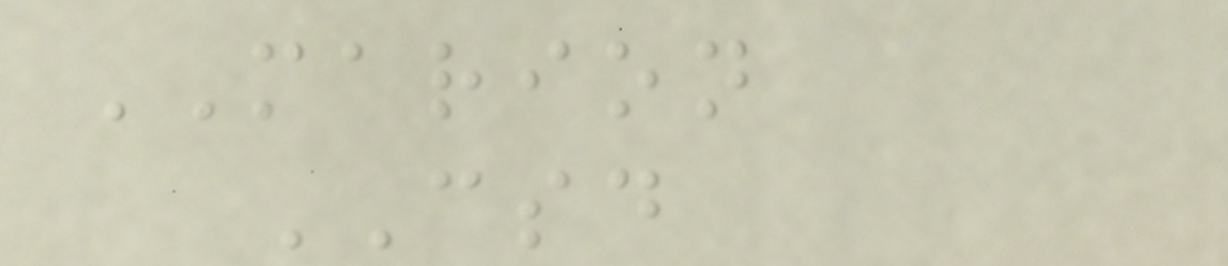MARION
CSD
